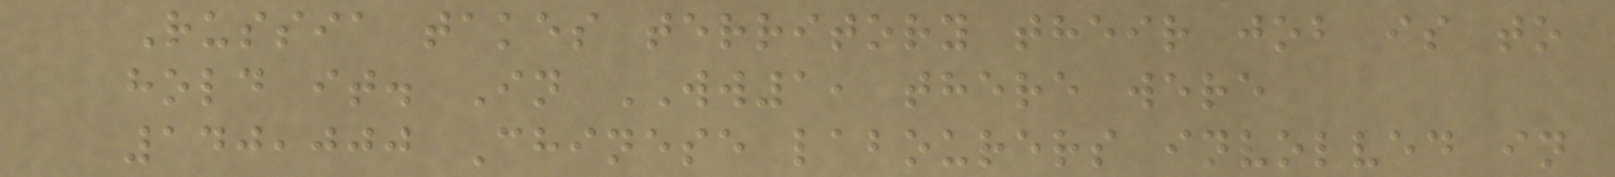Russia takes territory their job is to
hold it. In WW1, there were
140,000 Chinese labourers involved in
